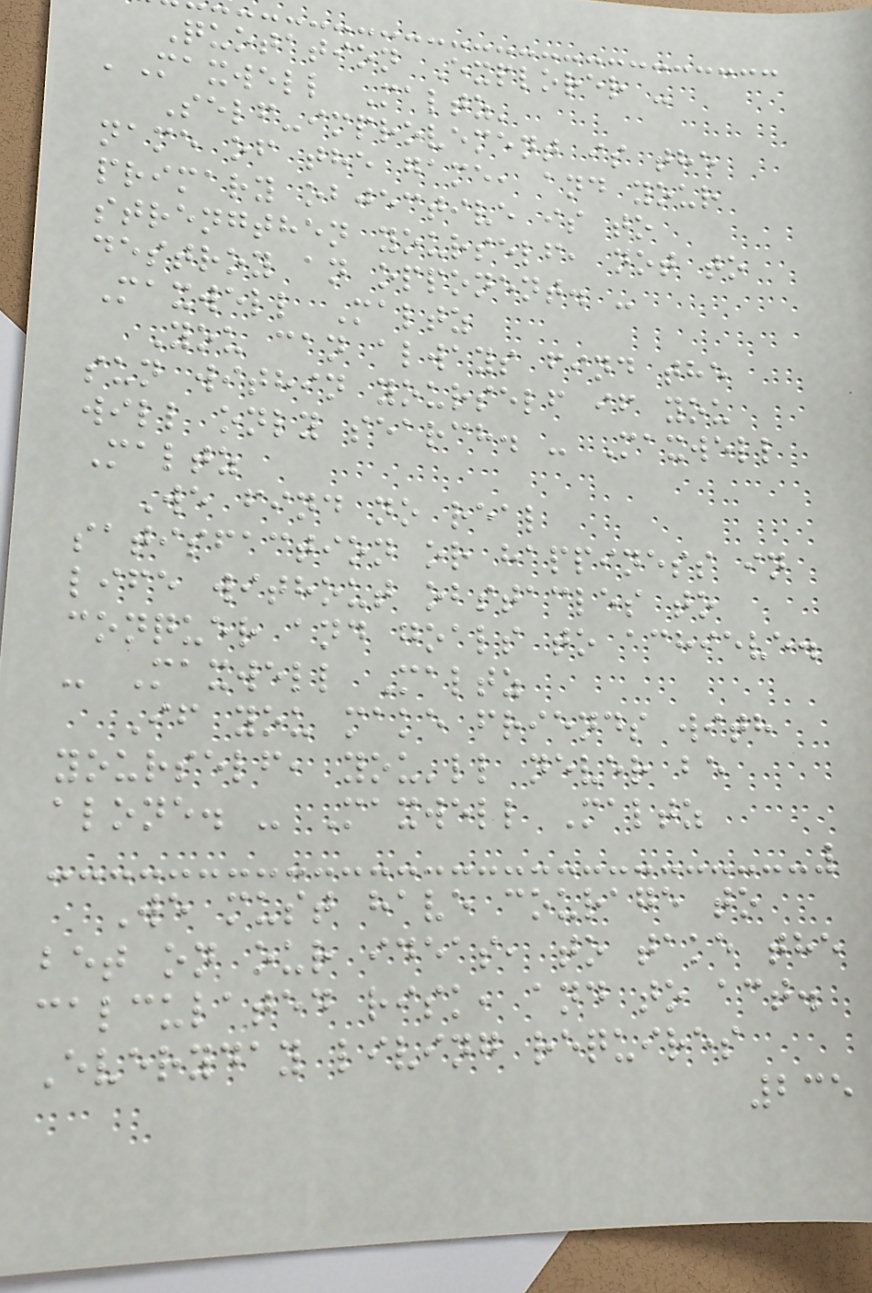Quotation Explorer -
'Maxwell Maltz'
Self-improvement is the
name of the game, and your
primary objective is to
strengthen yourself, not to
destroy an opponent. -
Maxwell Maltz
You can always find the
sun within yourself if you
will only search. - Maxwell
Maltz
We find no real
satisfaction or happiness in
life without obstacles to
conquer and goals to achieve.
- Maxwell Maltz
If you make friends with
yourself, you'll never be
alone. - Maxwell Maltz
We must have courage to
bet on our ideas, to take the
calculated risk, and to act.
Everyday living requires
235
